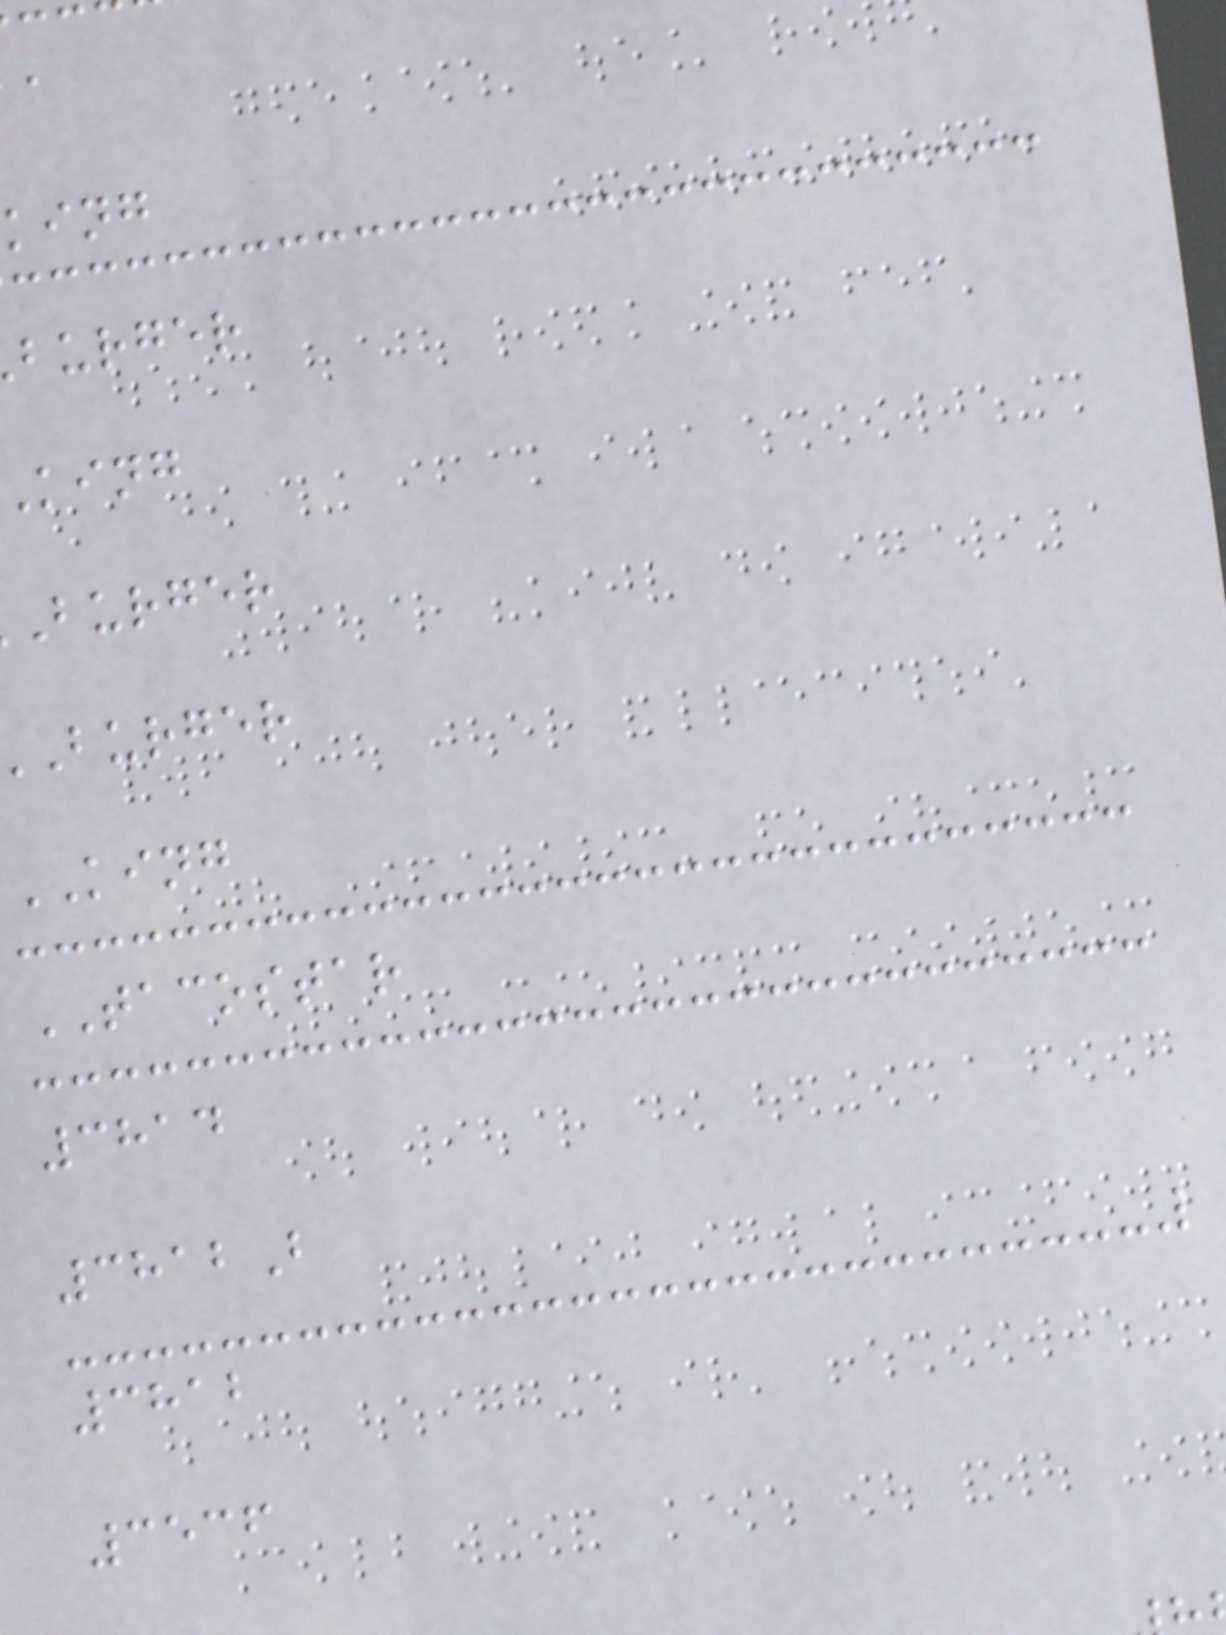king
burger
king
burger
burger
KING
TACOSTAR
3814
3812B
3812
3536
